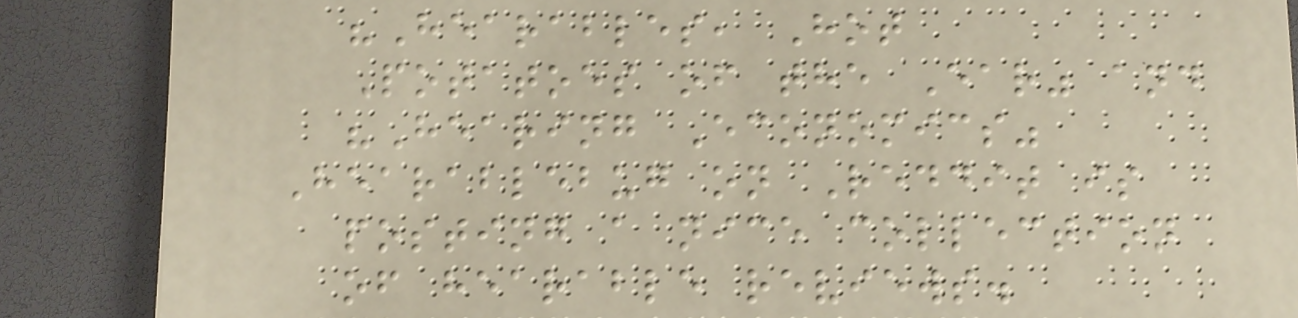"Hearables, Hot
Potatoes of the Ear" and
"Hearing Economics"
Hearablebug on Reddit is
posting a nice collection
of hearable reviews.
